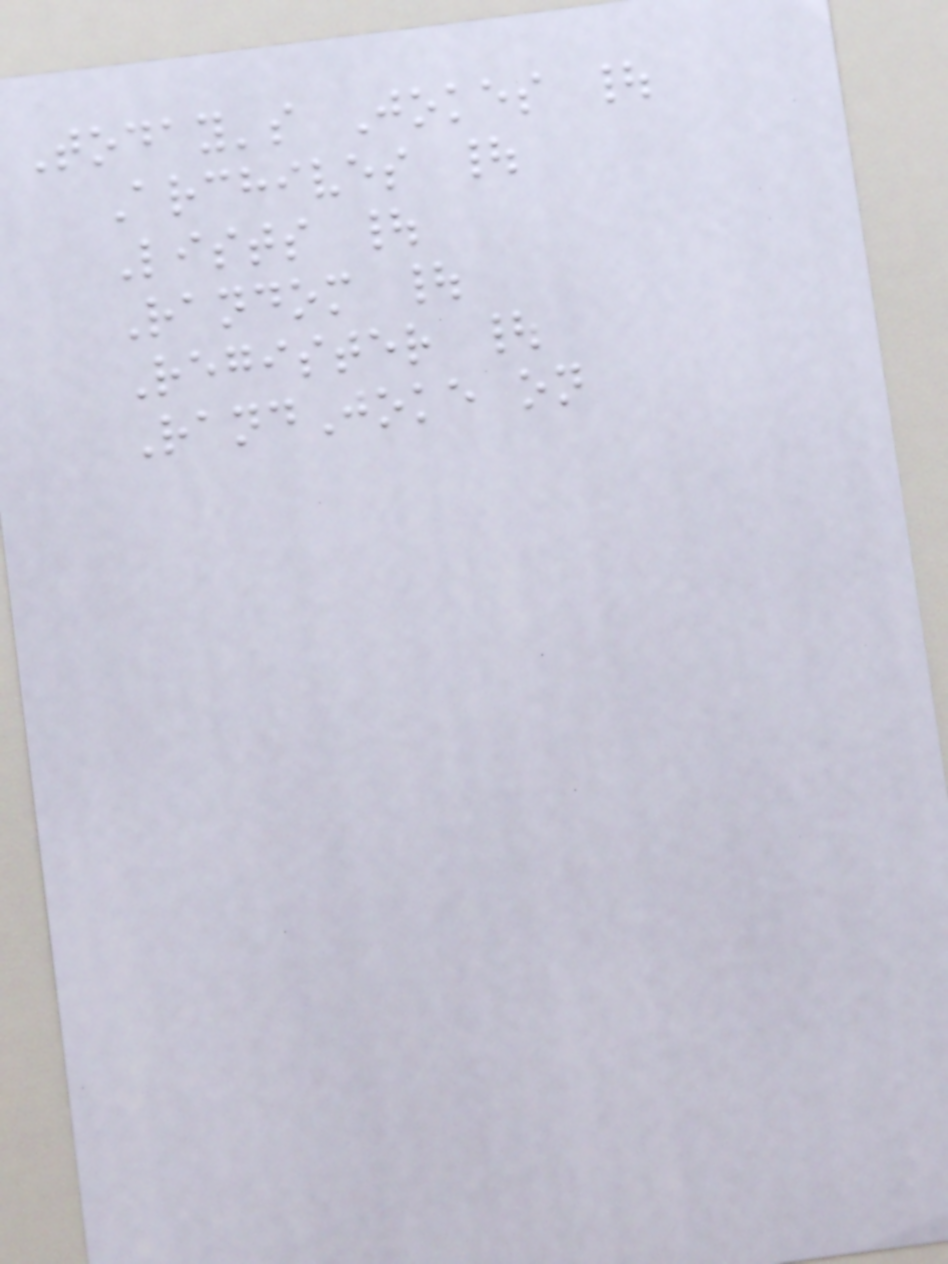Today's Jokes |
Archives |
Lists |
Random |
Register |
RandJoke on
